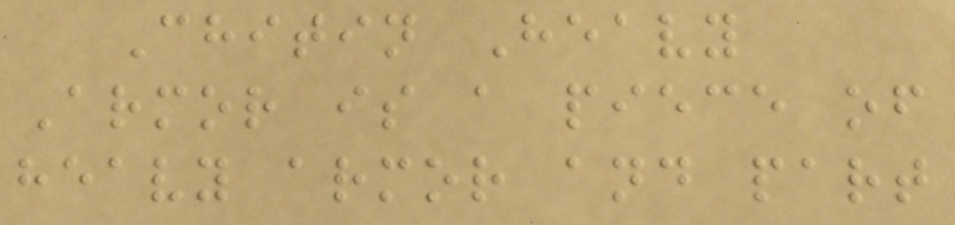Chitin Heavy
Armor is a piece of
heavy armor and part
